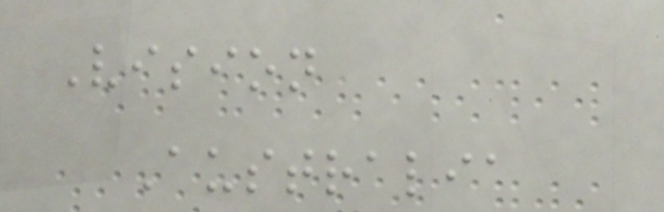Vision
Australia
